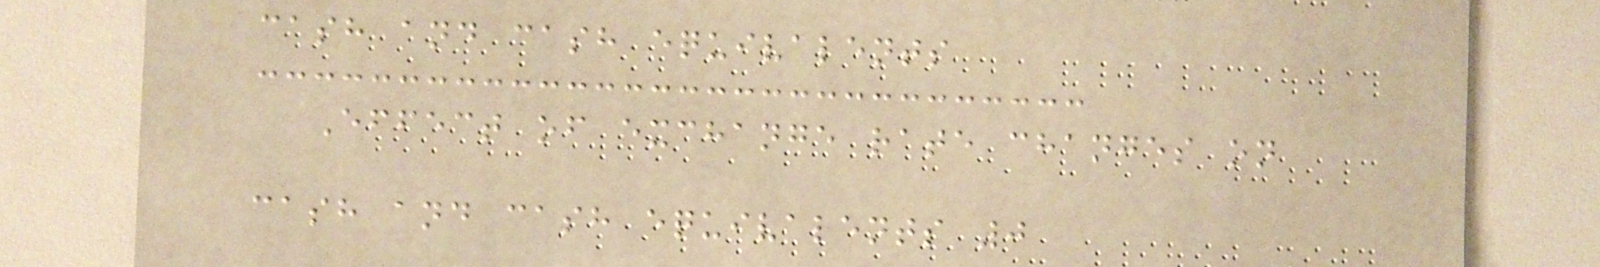cash and cash equivalents
Effect of exchange rate changes on
cash and cash equivalents 0
